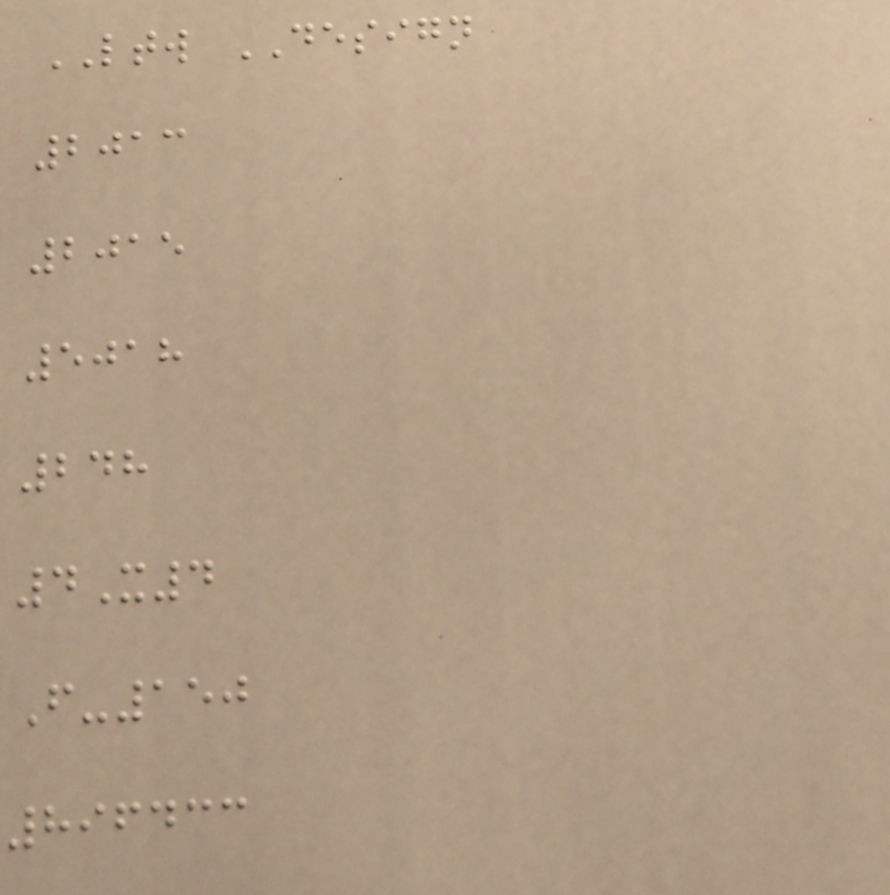LTW DESIGN
2013
2015
5018
248
4X4
F-150
896433
